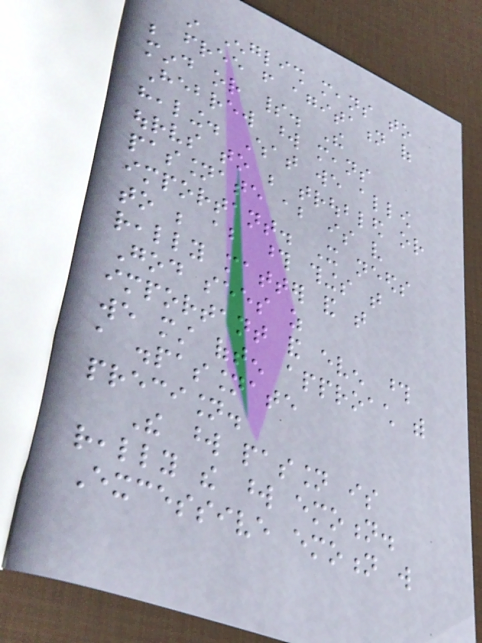in English means to
be free from agitation of
mind or spirit. The
Hebrew word means
healing. What we allow
ourselves to be troubled or
passionate about is very
important. It needs
to be about those things that
really matter and that
God sees as
important and even those
we must often approach with
a dispassionate
precision.
The word passion is
really the word emotion.
Excessive emotion will
